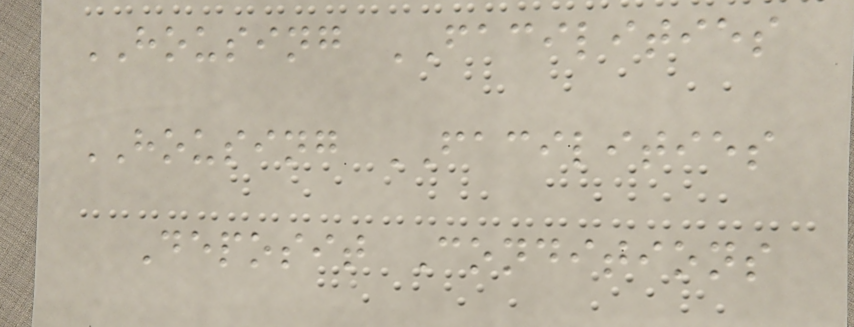HOUSING FACILITIES
HOUSING FACILITIES
Deposit Conditions
